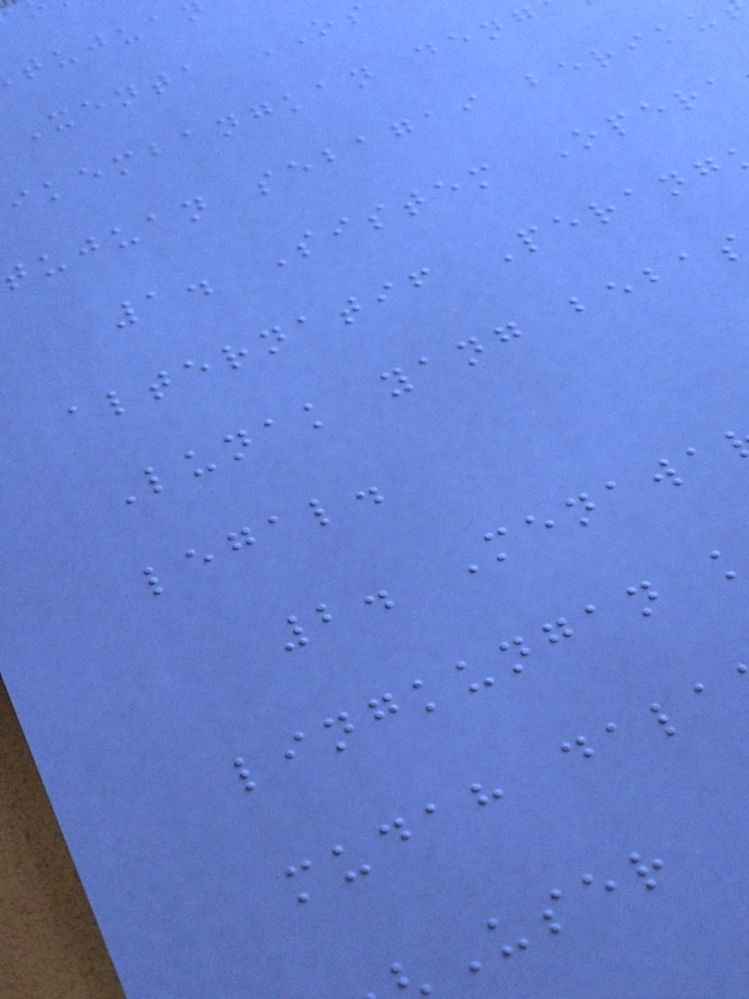Xenta OS
ikembangkan deng
tujuan sebagai beriku
1. Sistem Opera
alternatif Perang
Lunak yang beba
legal.
2. Menawa
lingkungan
mudah dala
User
